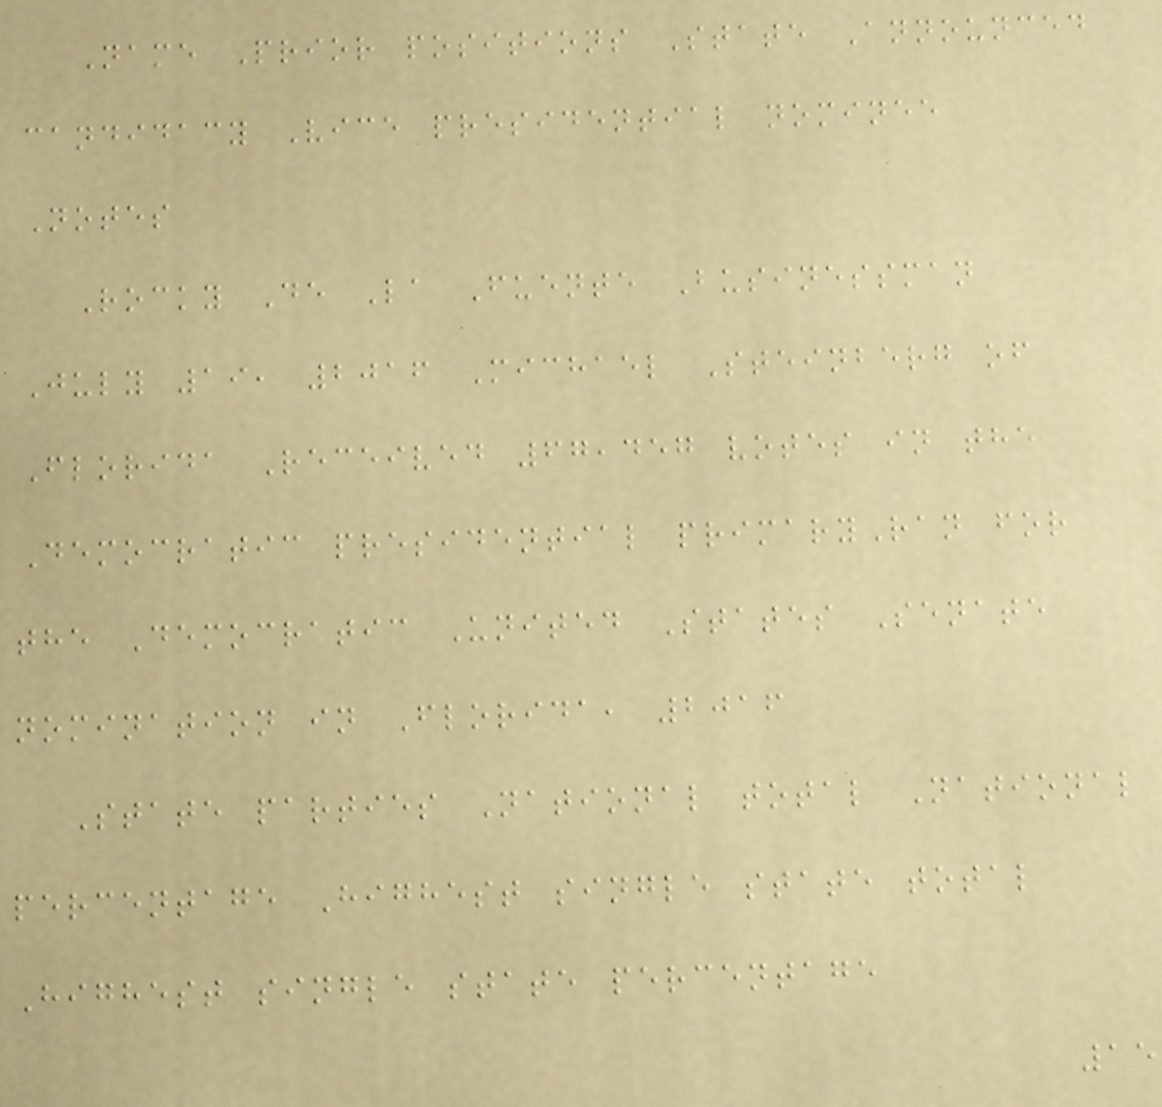Name Prior positions State Announced
candidacy Vice presidential nominee
Notes
Rocky De La Fuente Businessman
July 19, 2016 Michael Steinberg of
Florida Received 67,457 votes in the
Democratic presidential primaryRan for
the Democratic United States Senate
nomination in Florida, 2016
State parties National total National
percentage Highest single state total
Highest single state percentage
15
